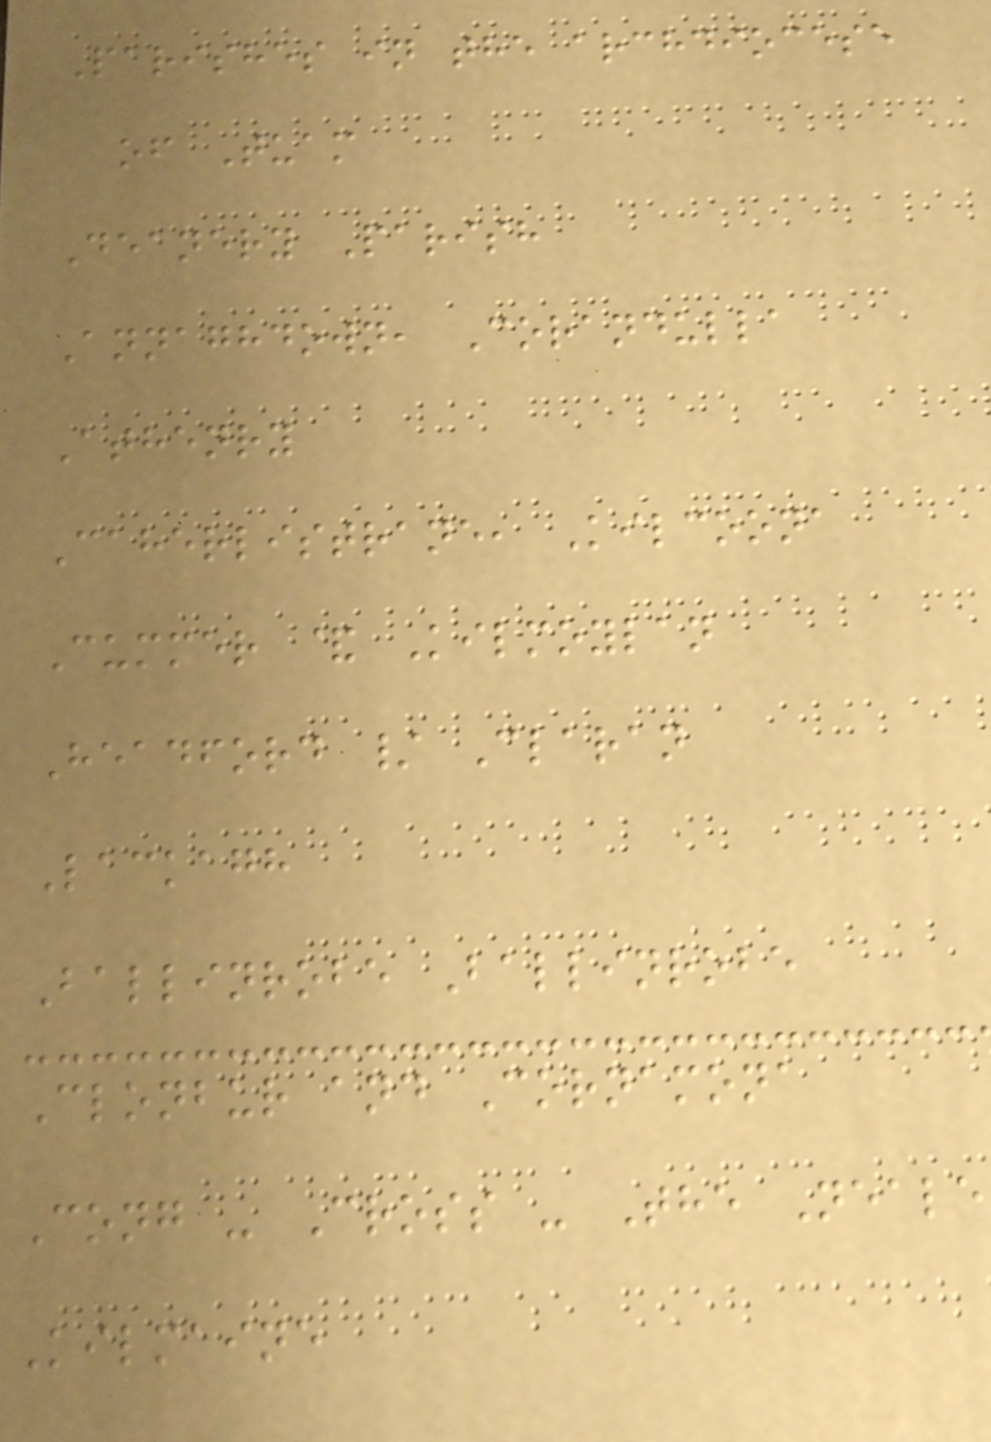Parishes in the archdiocese
of Tuam
Deanery Parish
Annaghdown, Corandulla
Athenry
Caherlistrane, Kilcoona
Cummer & Kilmoylan
Headford / Claran
Lackagh
Ballinrobe Ballinrobe
Clonbur and Cornamona
Cong - Cross - The Neale
Kilmaine
